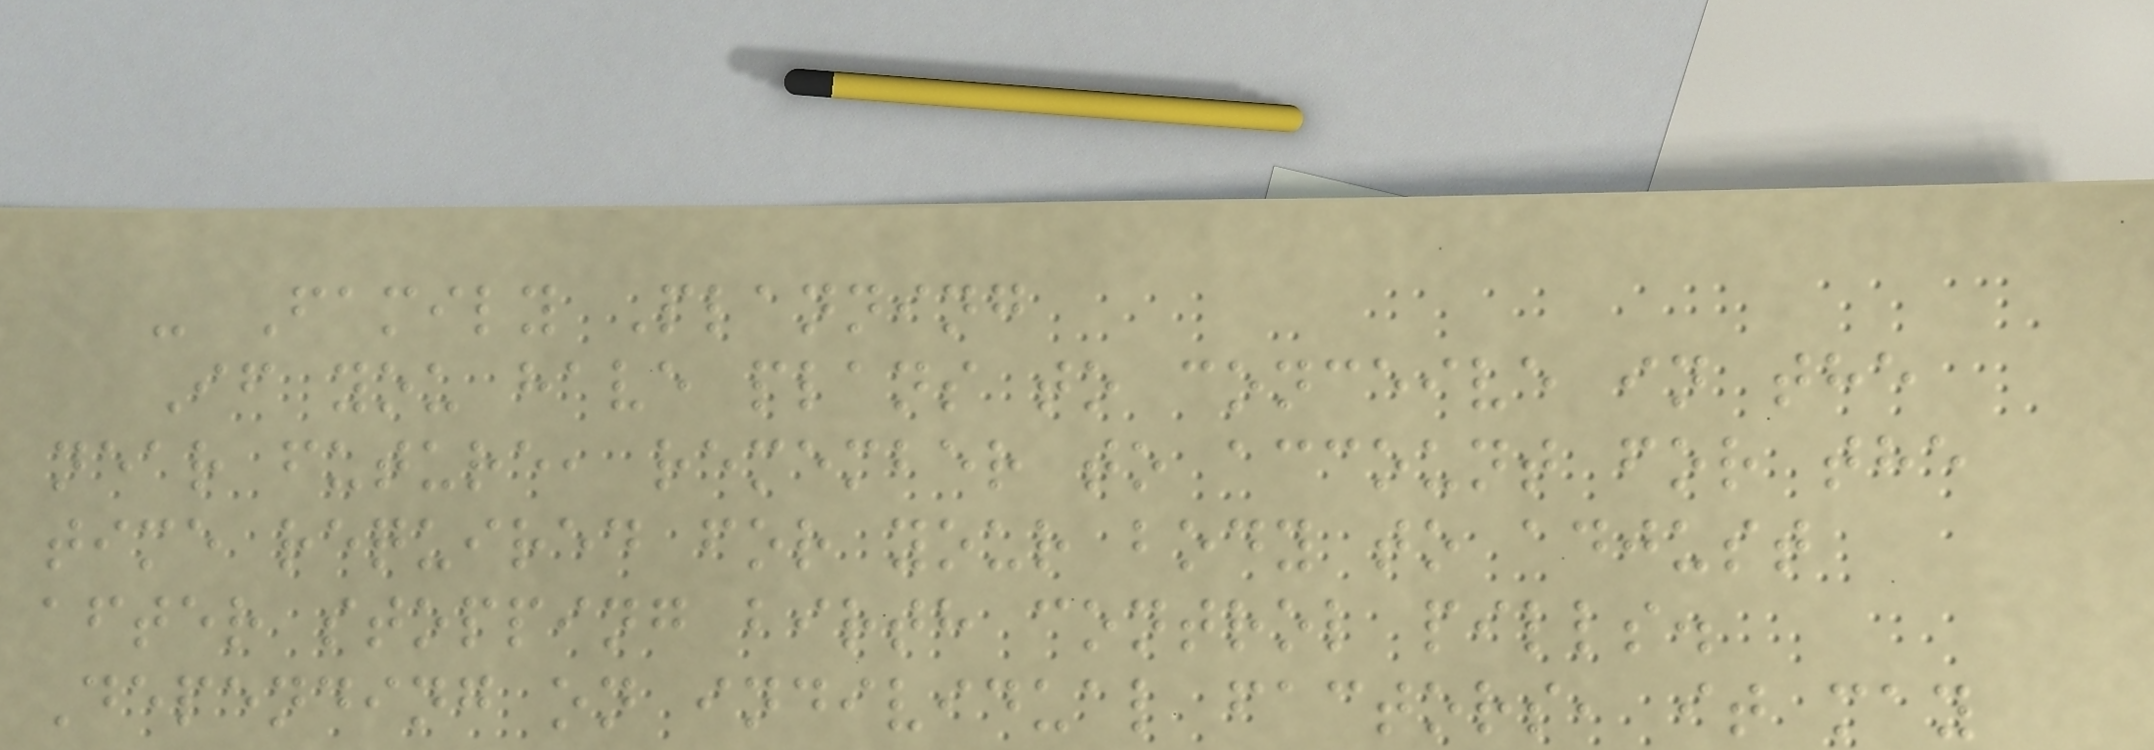- Family Planning
If you have plans to conceive in the
near future, remember to account for the
time required for your body to adjust
after stopping birth control pills.
Depending on individual factors, it may
